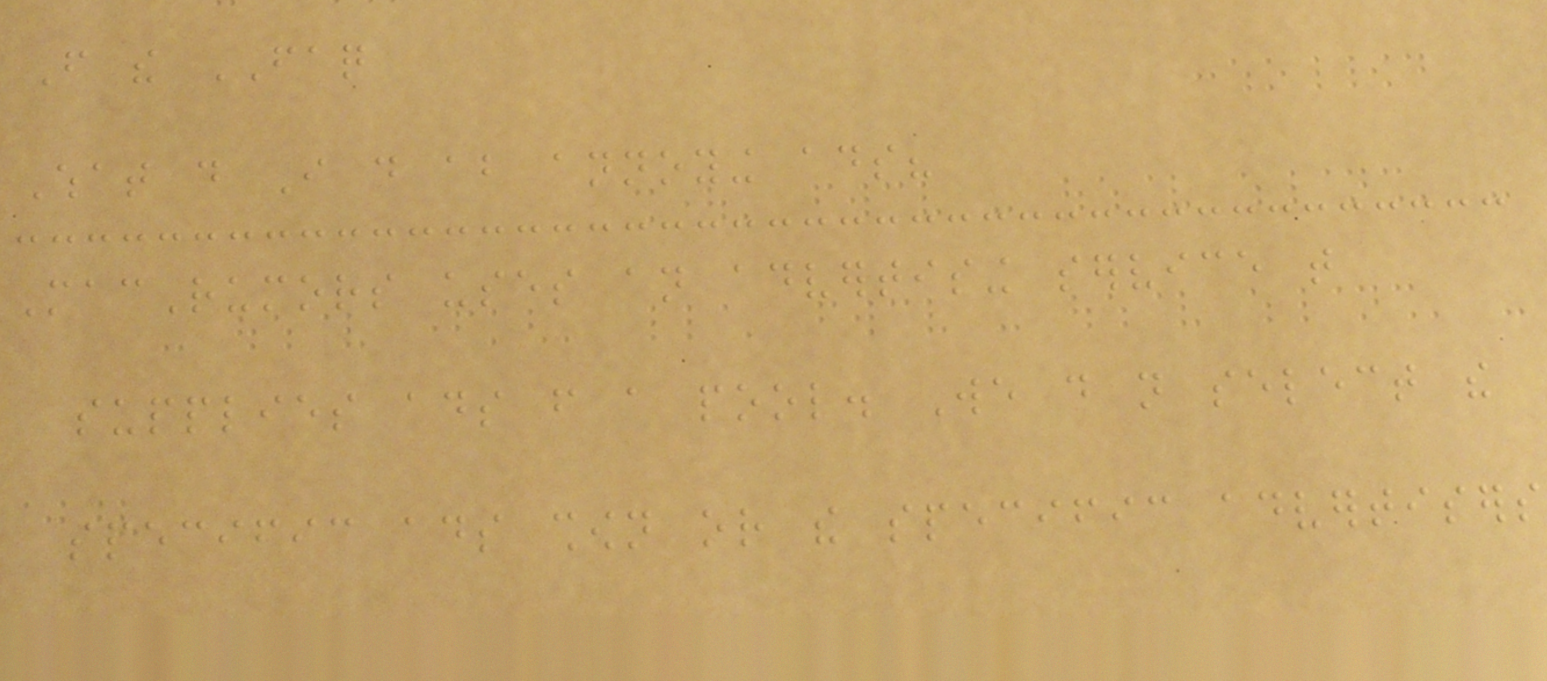From the FAQ
What do I do about annoying ads?
MacRumors uses an advertising service that
supplies ads from a pool. We do not select the
specific ads shown or the specific advertisers
